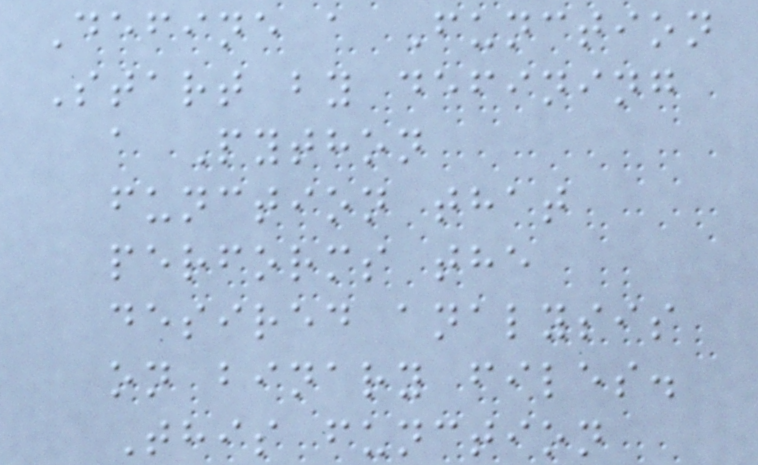Define a Function
Start by defining
a Python
function that
performs the
desired analysis
on binary files.
This function
